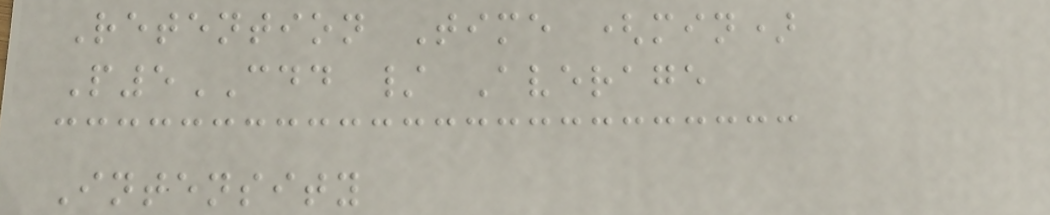Retention Time (min)
P5CDD / Average
Intensity
